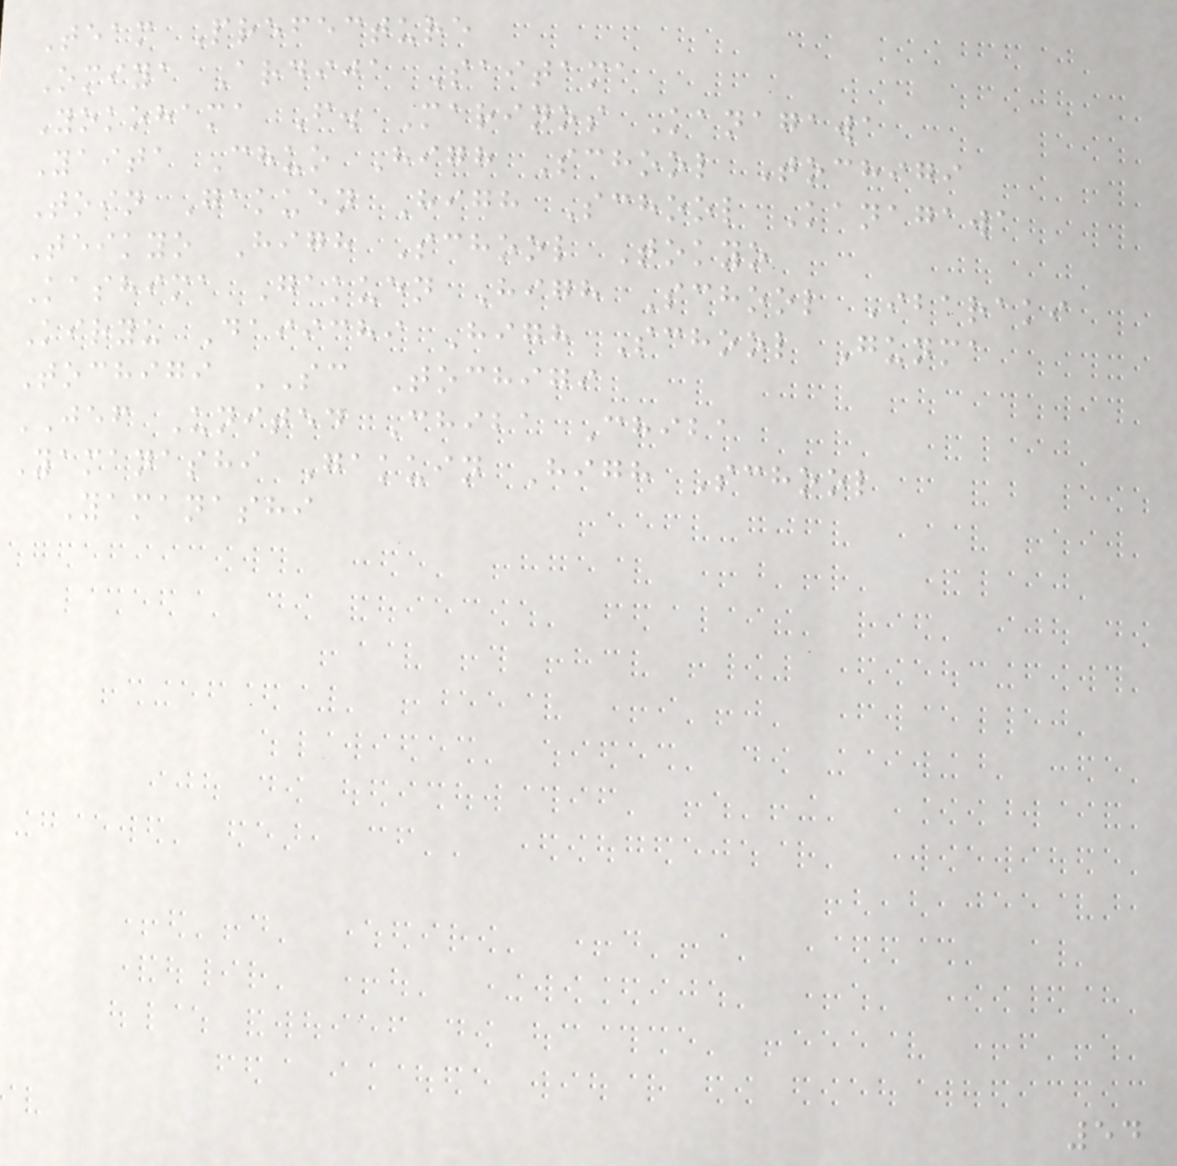Team Prefecture
Omiya Ardija Saitama
Yokohama F. Marinos Kanagawa
Yaita Chuo High School Tochigi
Toin Gakuen High School Kanagawa
Teikyo High School Tokyo
Kashima Gakuen High School Ibaraki
Kiryu Daiichi High School Gunma
Tochigi SC Tochigi
JEF United Chiba Chiba
Yamanashi Gakuin High School
Yamanashi
54
